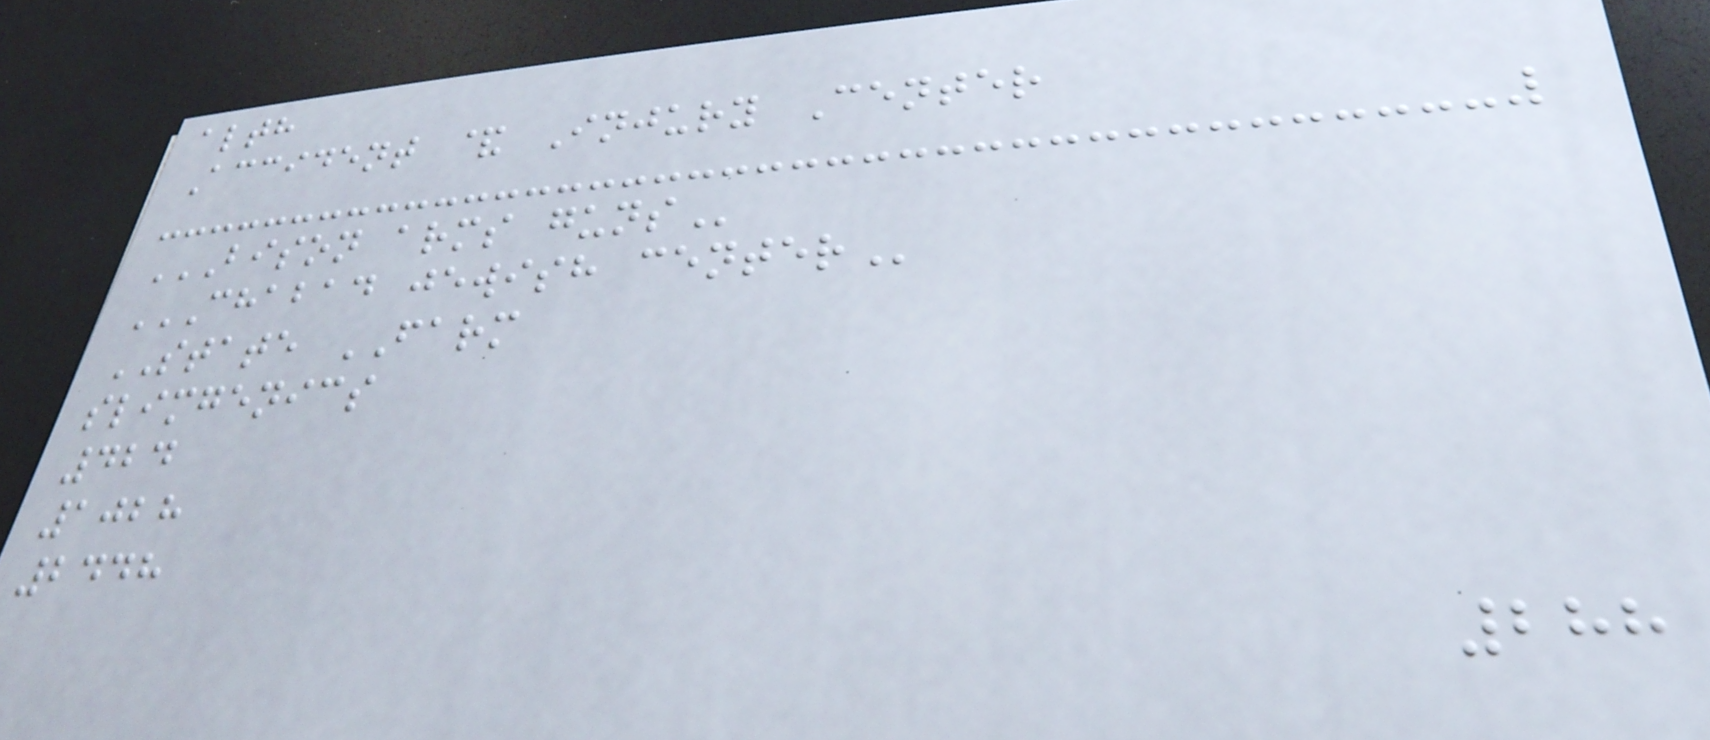alth
Accident & Injury Center
BISON ARMS GUNS
CHABAD JEWISH CENTER
STATE FARM
slimgenics
424
1028
2448
288
